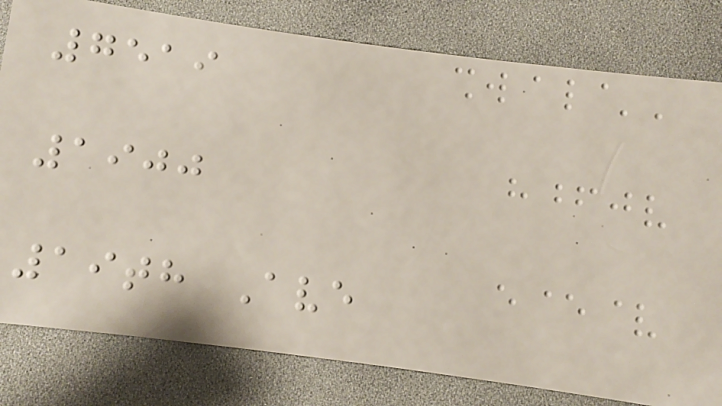7519
1900
19th Ave
